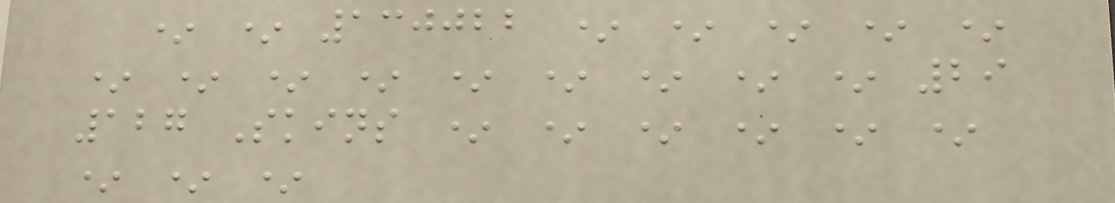* * 130022 * * * * *
* * * * * * * * * 29
127 Skins * * * * * *
* * *
